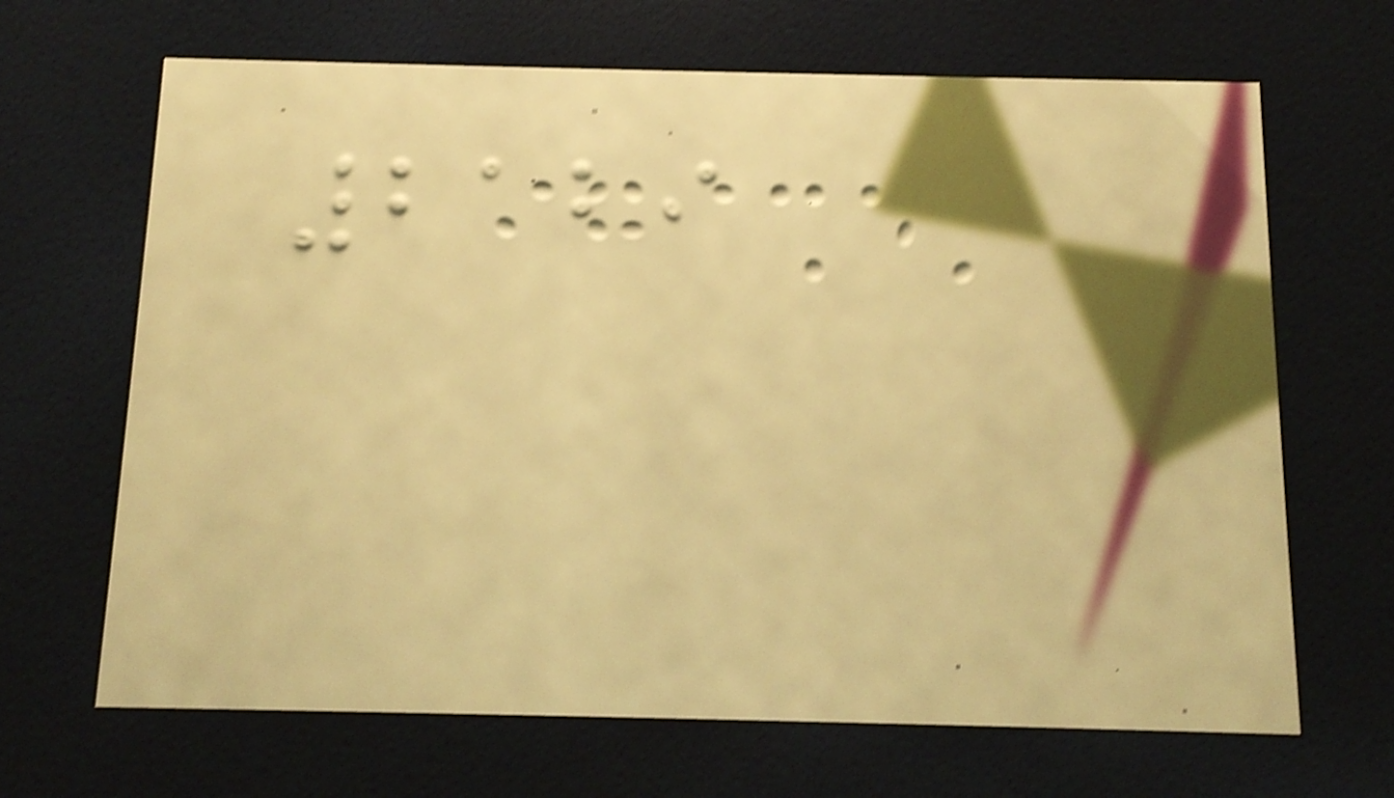2129
